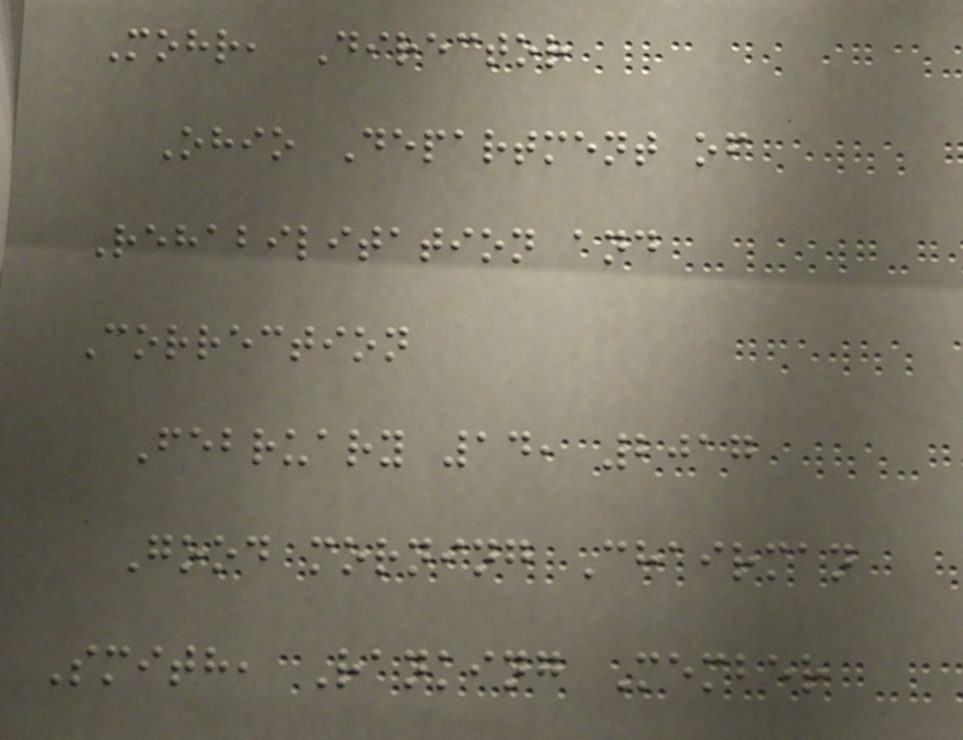Mohr, Director
Ohio Department of
Rehabilitation and
Correction
February 14, 2017
Good morning Chairman
Smith, Ranking Member
